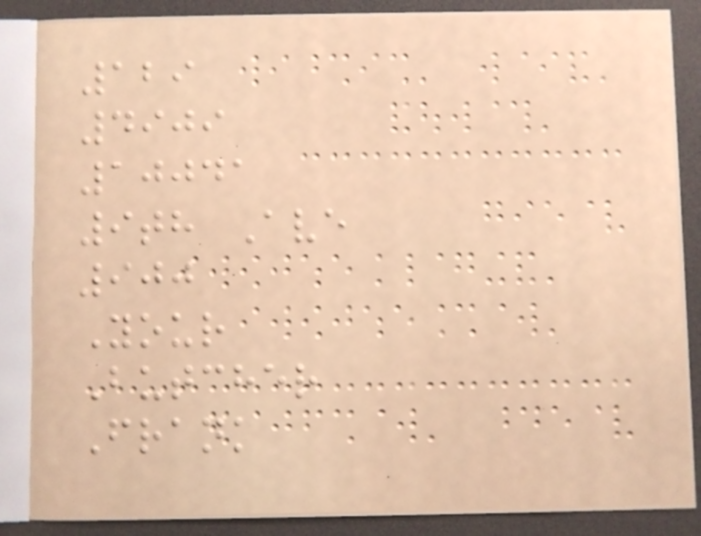129
4909
10041
9th Ave
900
Your
Butcher
Frank
